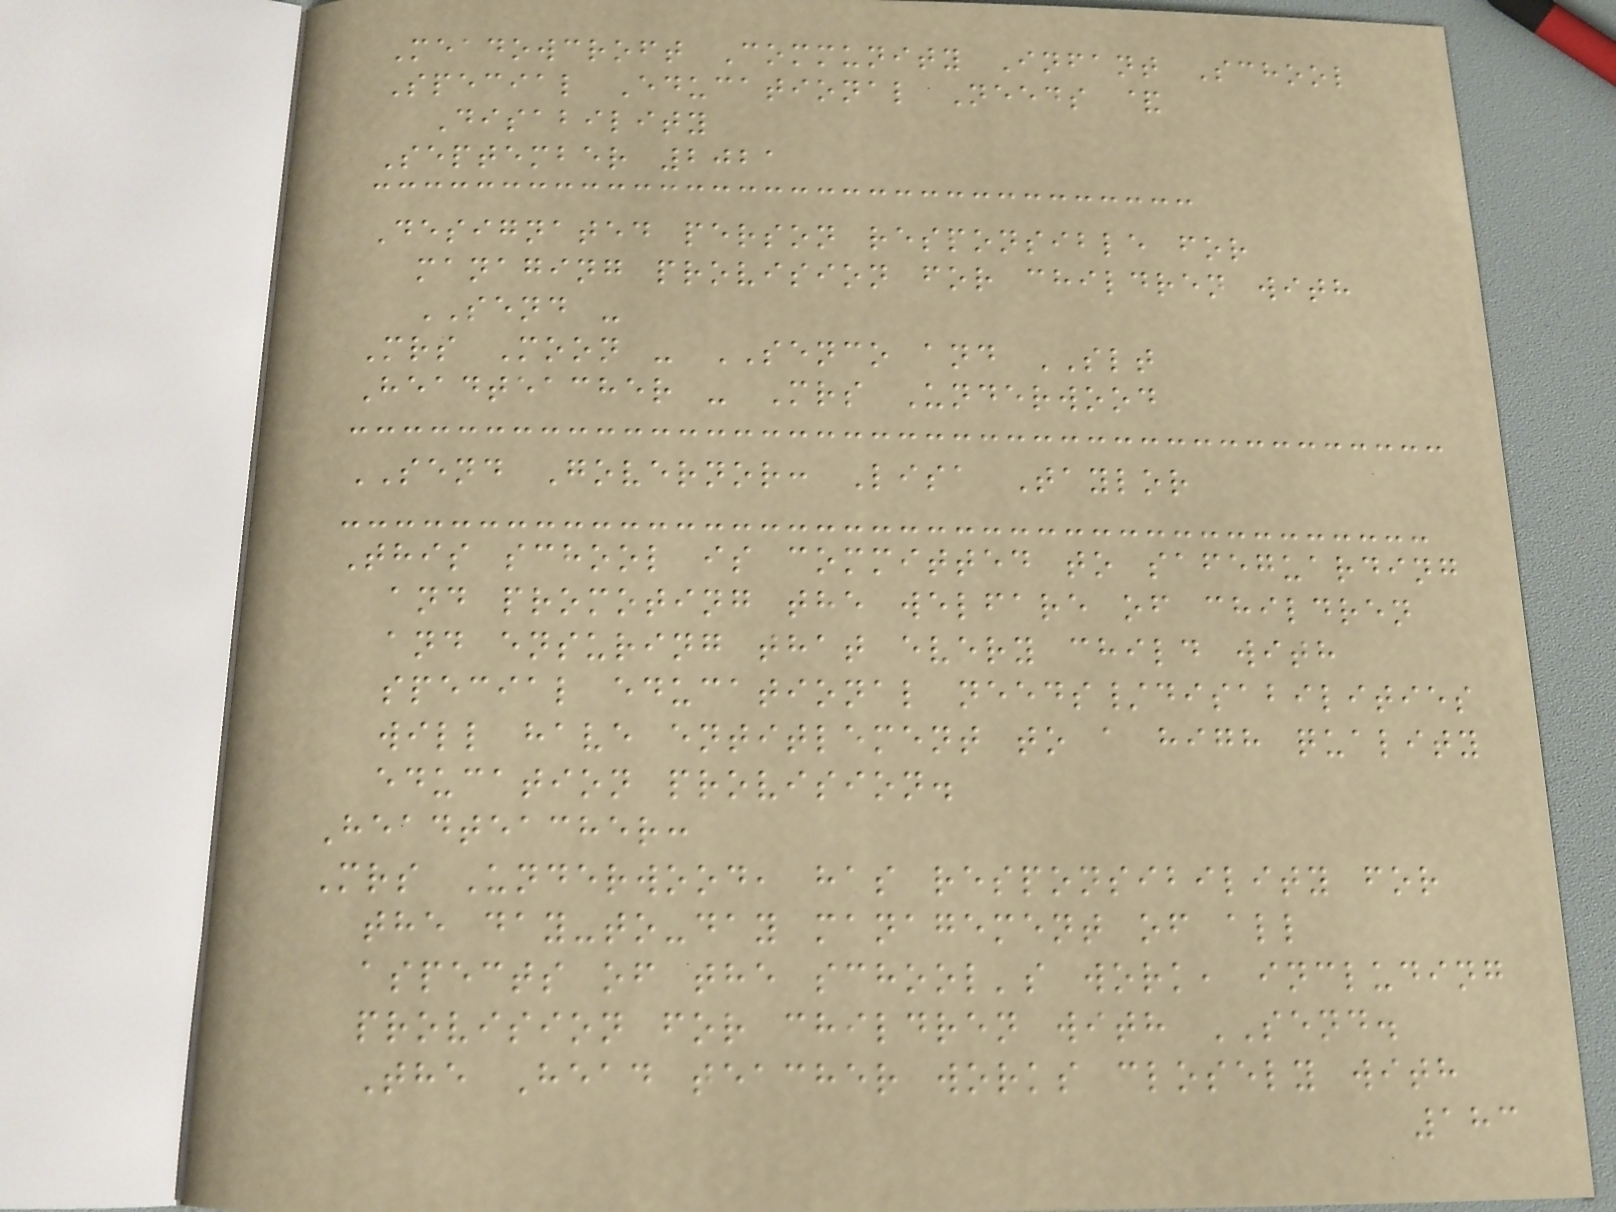Meadowcroft Community Infant School
Special Educational Needs &
Disability
September 2021
Designated person responsible for
managing provision for children with
SEND -
Mrs Moon - SENCO and SLT
Headteacher - Mrs Underwood
SEND Governor: Lisa Taylor
This school is committed to safeguarding
and promoting the welfare of children
and ensuring that every child with
special educational needs/disabilities
will have entitlement to a high quality
education provision.
Headteacher:
Mrs Underwood, has responsibility for
the day-to-day management of all
aspects of the school's work, including
provision for children with SEND.
The Head teacher works closely with
183
